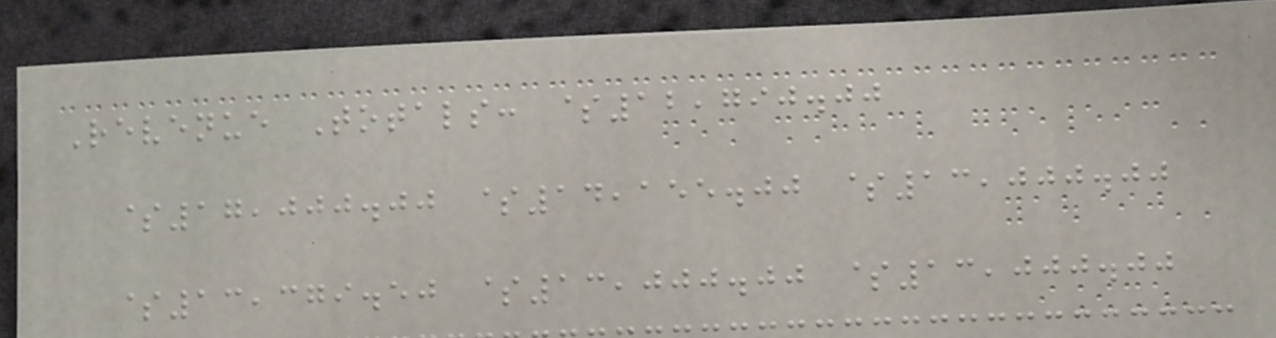Revenue Totals: $12,790.00
$17,000.00 $14,155.00 $13,000.00
$13,379.50 $13,000.00 $13,000.00
